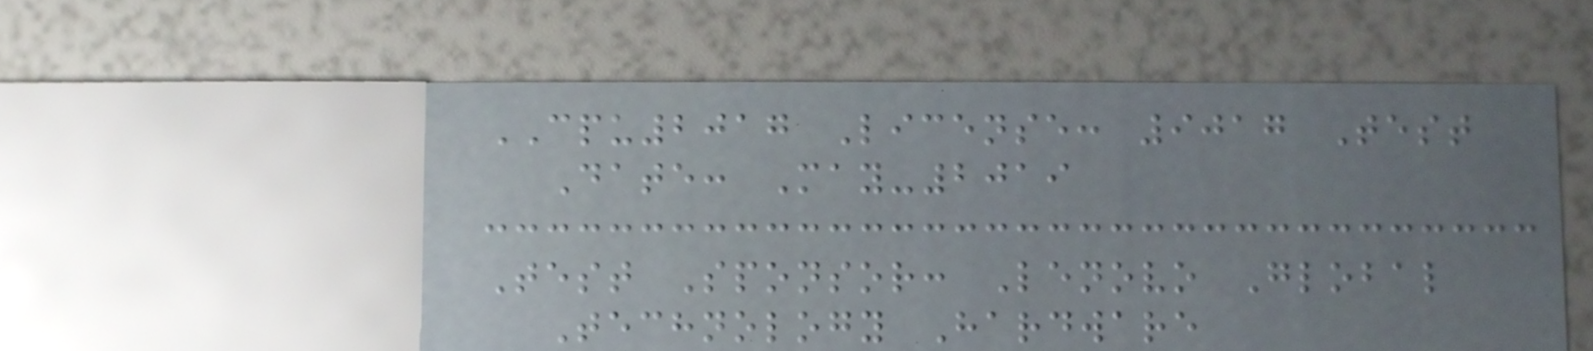CPU2017 License: 9017 Test
Date: May-2019
Test Sponsor: Lenovo Global
Technology Hardware
